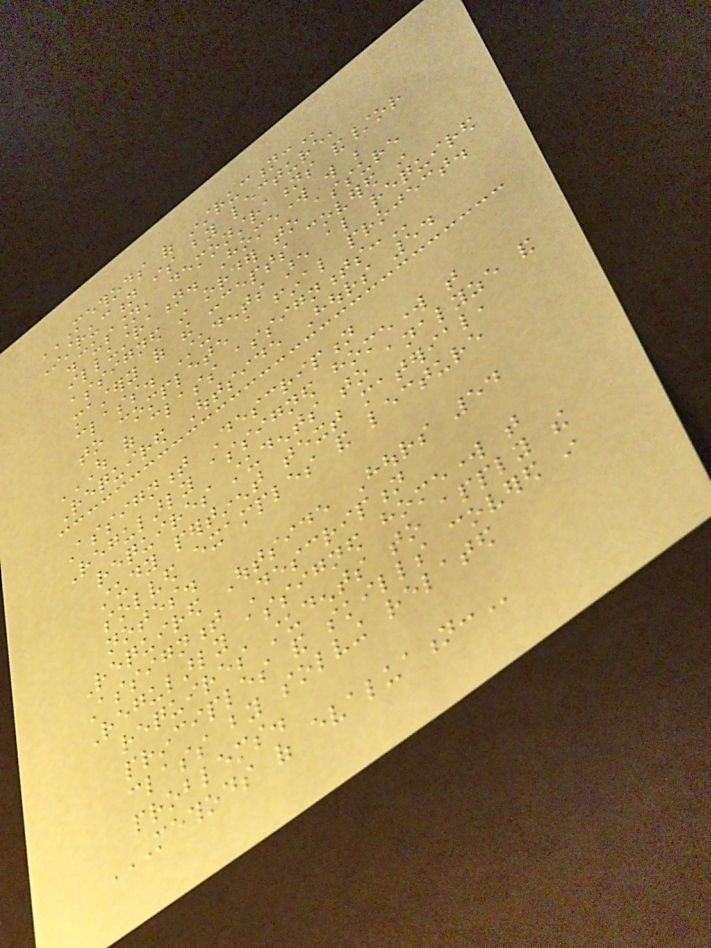METHODS OF INSTRUCTION:
Instruction is by lecture,
discussion, demonstrations and/or
illustration. Homework will be
assigned in order to assure
mastery of the concepts covered in
class. Students are also required
to complete a final project.
OUT OF CLASS ASSIGNMENTS:
Required Outside Hours 54
Assignment Description
Regularly assigned homework that
requires students to analyze and
study pertinent text material,
solved examples and lecture
notes.
Required Outside Hours 54
Assignment Description
Regularly assigned homework that
requires students to apply the
principles and skills covered in
class by solving related
problems.
METHODS OF EVALUATION:
